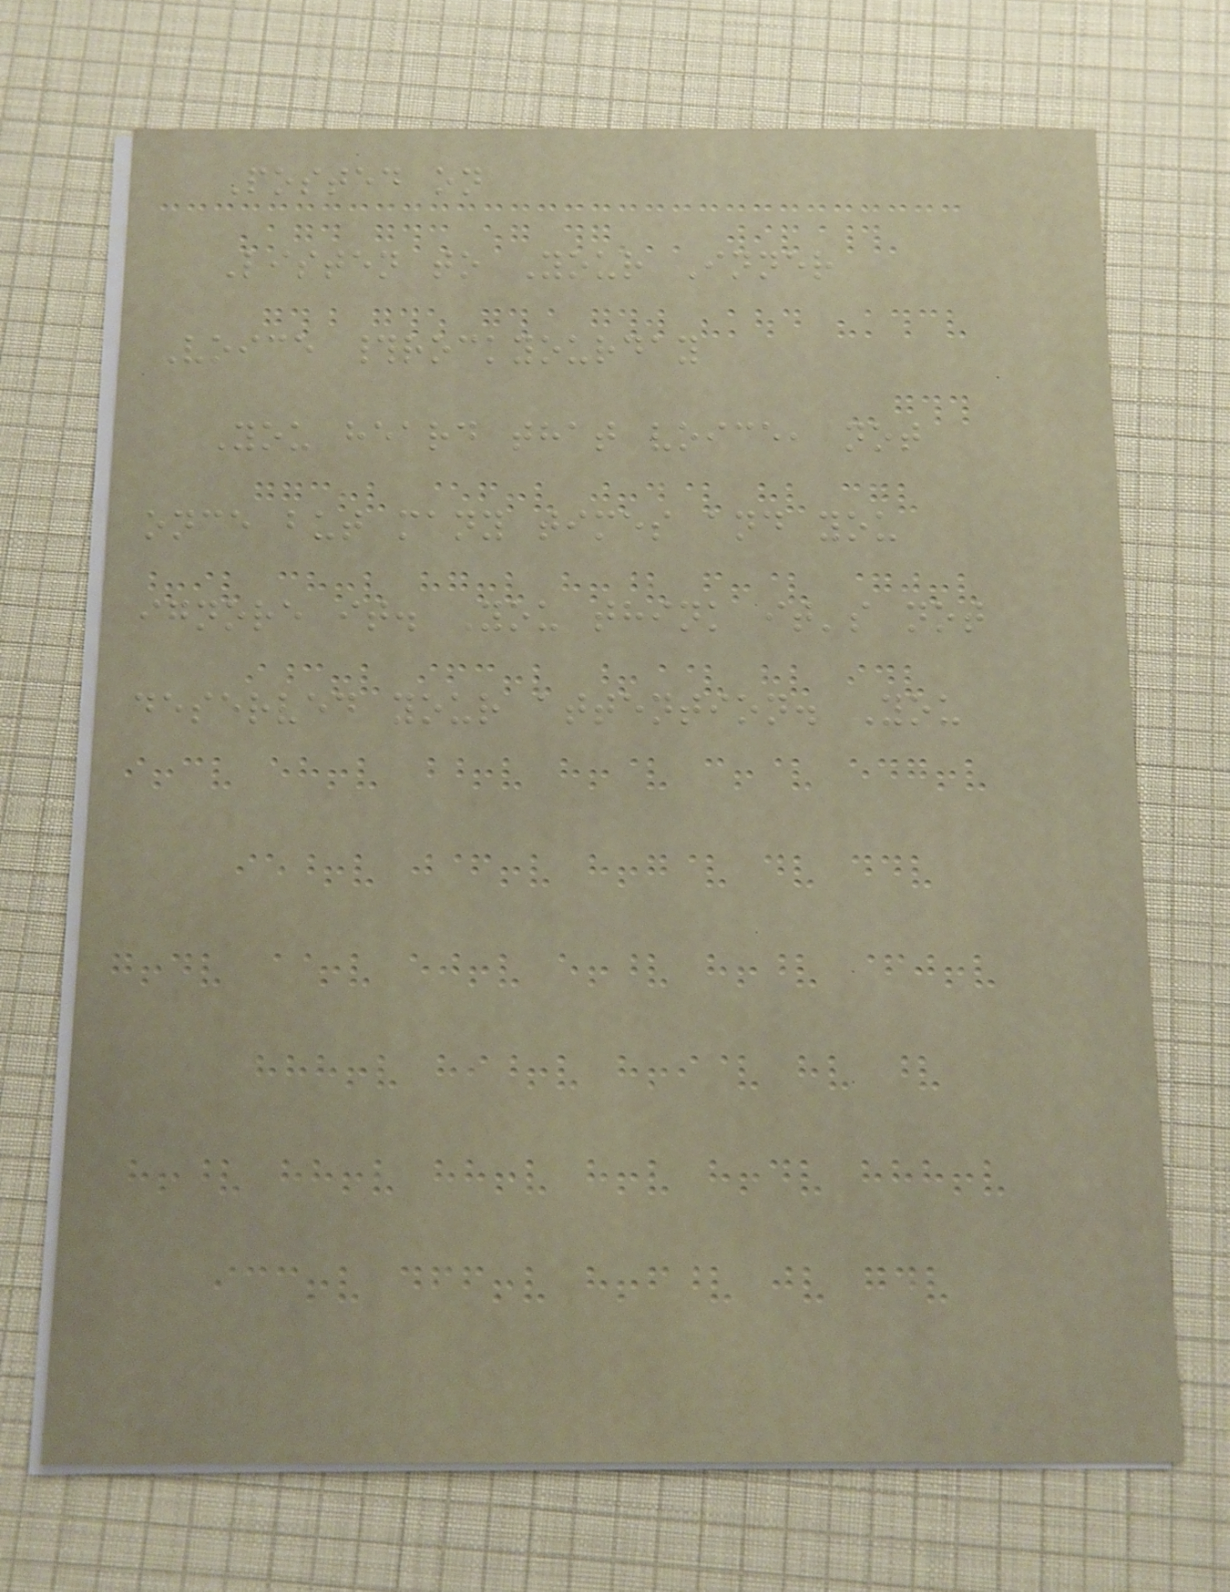Posted on
Listen to Your Inner
Voice #rockyourday
You heard that voice, not
once but many times and you
ignore it. You think it's not
deserved your attention. You
